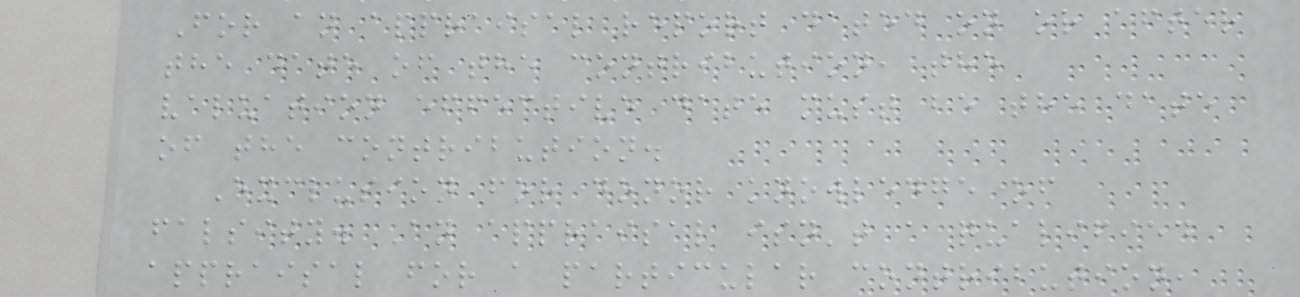For an appraisal report dated on or after
the date of the contribution, the
valuation effective date must be the date
of the contribution.
Exclusion for donor knowledge of
falsity. An appraisal isn't a qualified
appraisal for a particular contribution,
